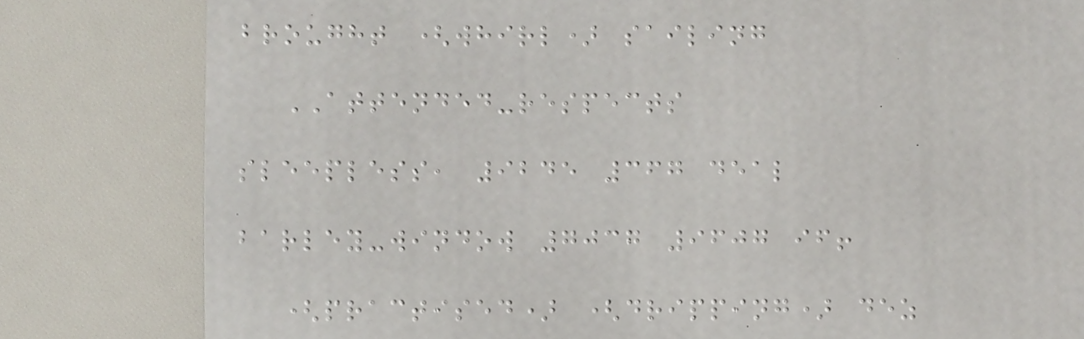brought (whirl) sailing
ATTENDED-respects
sleepless, 9245 367 deal
barley-window 7037 9607 if!
(practised) (dripping) dez
